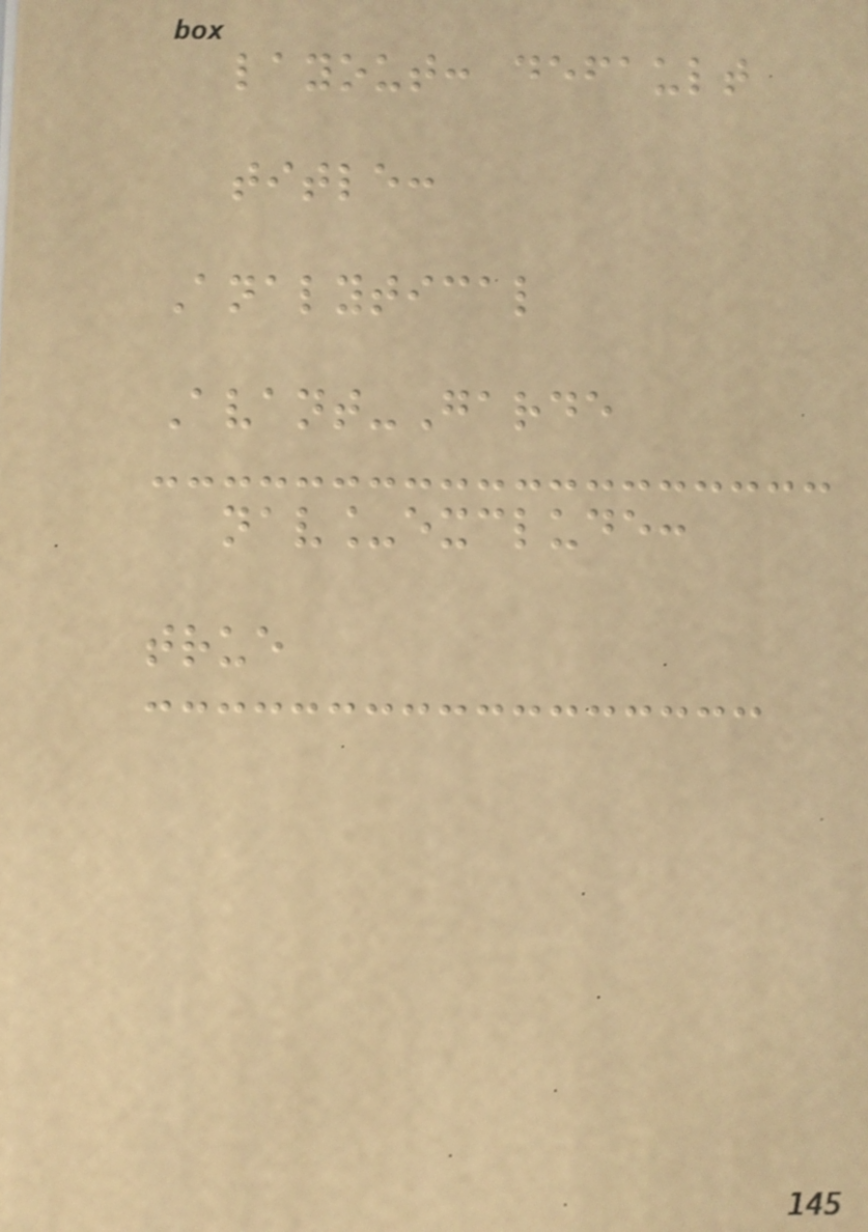layout: default
title:
Analytical
Avant-Garde
nav_exclude:
true
